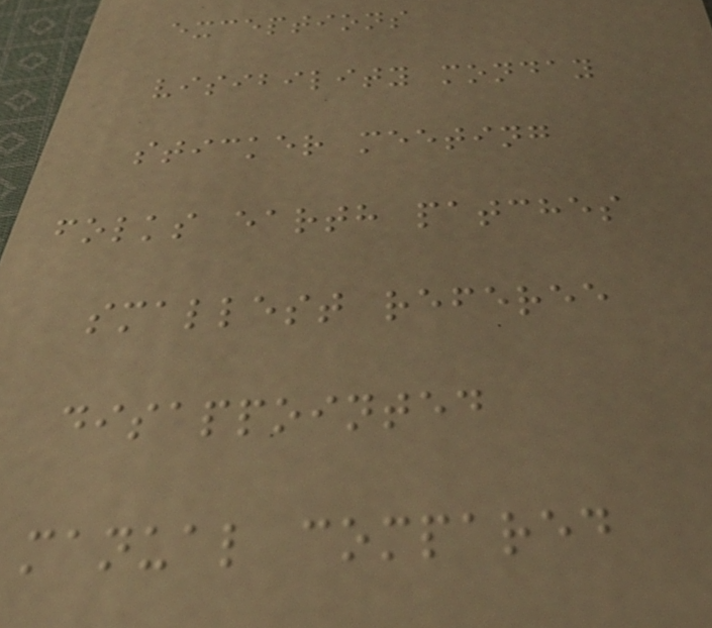exceptions
visibility monday
sticker meeting
folks earth patches
smallest referee
disappointed
manual compared
